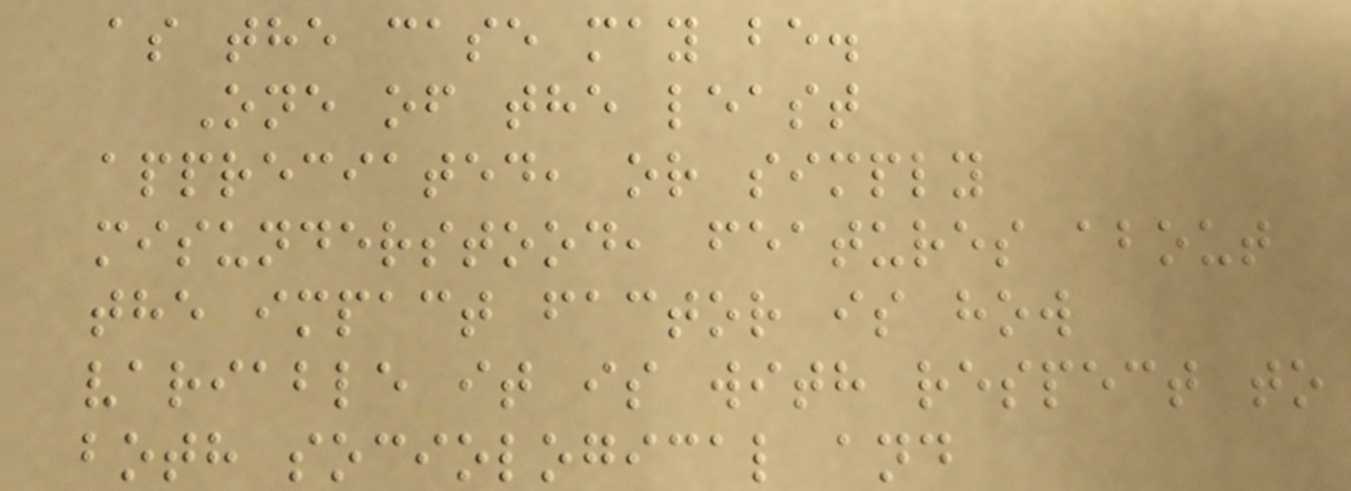as the case may be.
One of the least
appreciated, or simply
misunderstood, features about
the impact factor is how
variable it is with respect to
both sociological and
